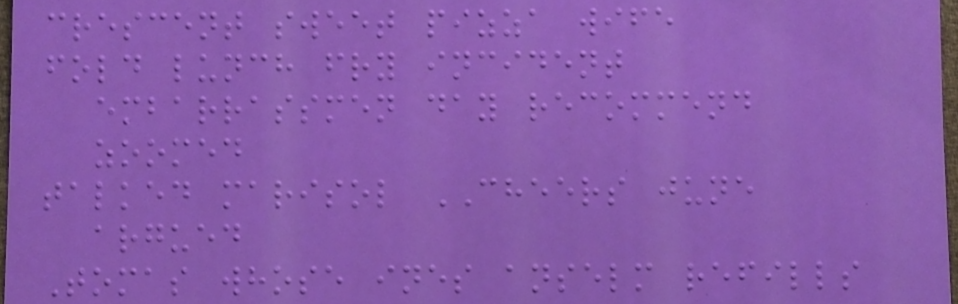crescent sweet pizza wife
fold lunch fry incident
embarrassmen day recommend
zoomed
talked marisol CHEERS june
argued
Tomas whose ines anselm refills
